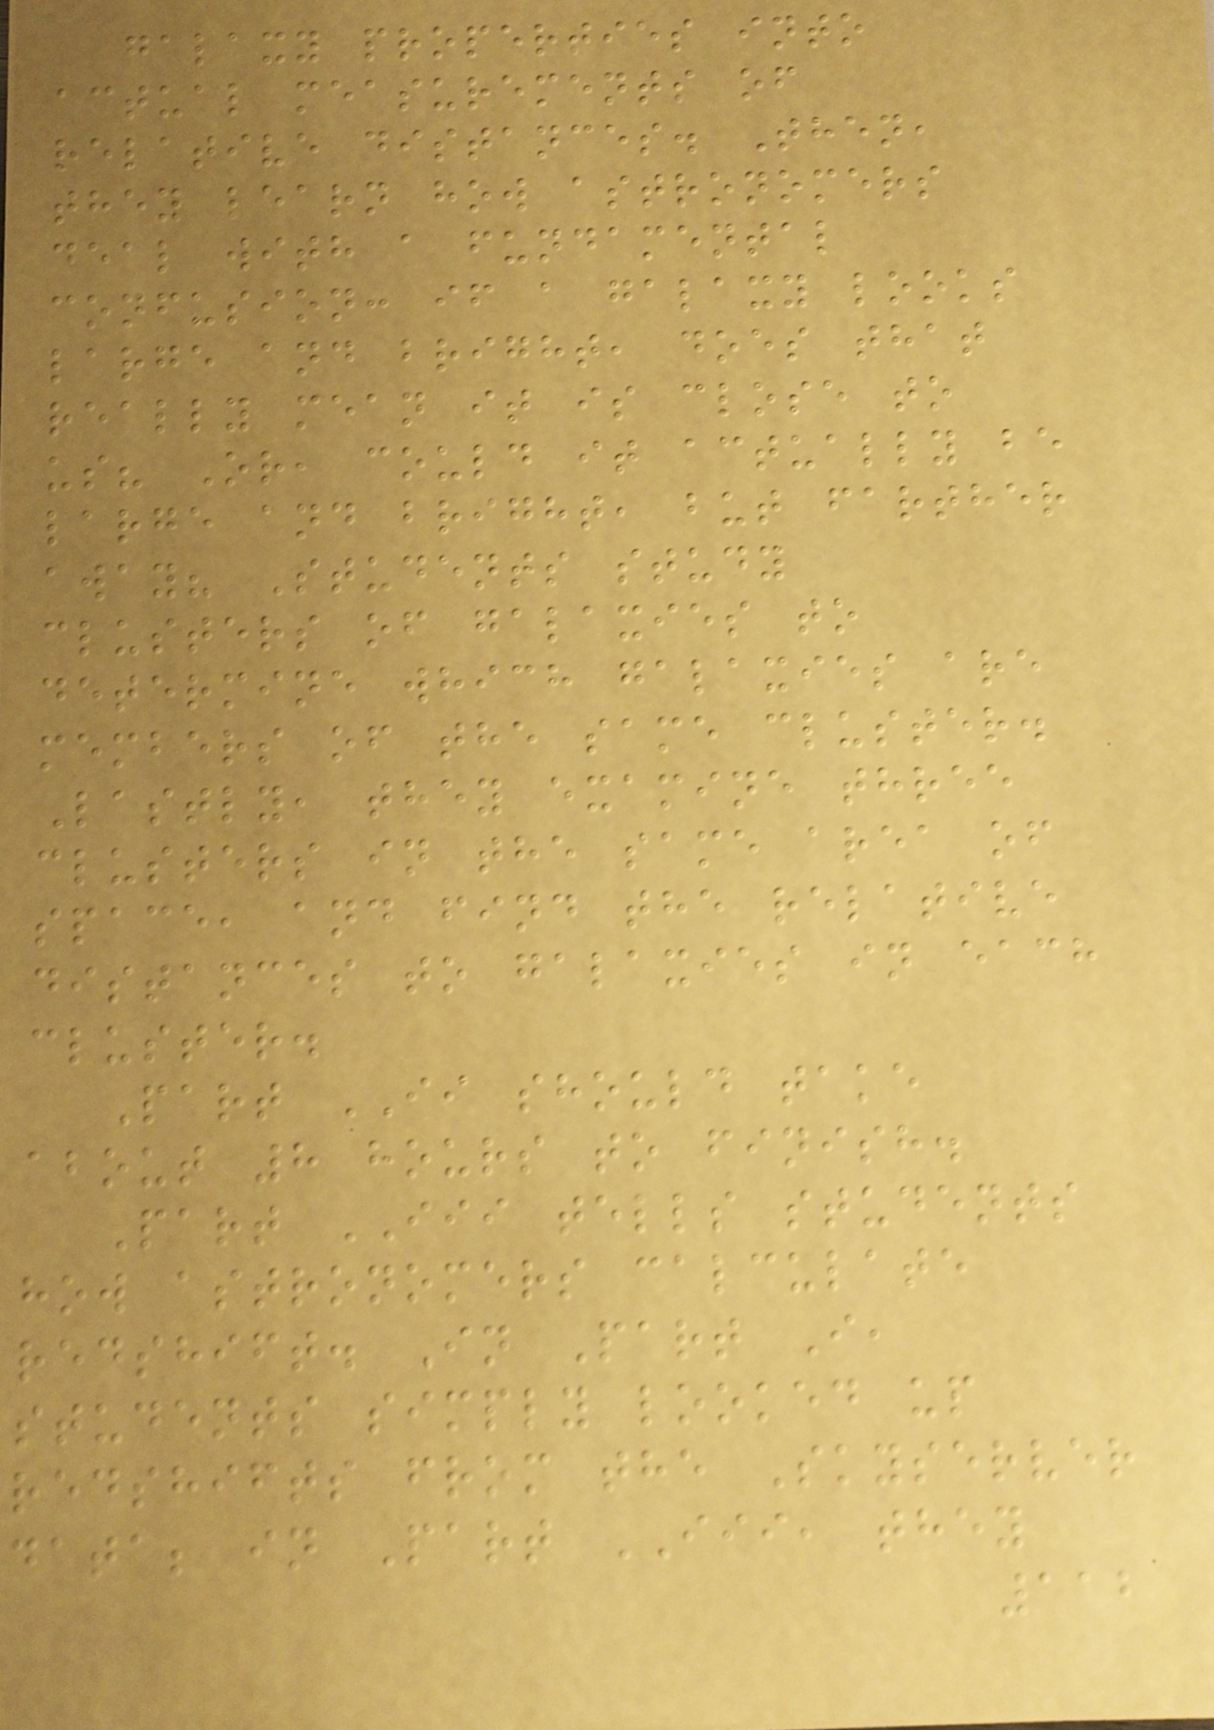galaxy properties into
actual measurements of
relative distances. Then,
they learn how astronomers
deal with a fundamental
confusion: if a galaxy looks
large and bright, does that
really mean it is close to
us? Or, could it actually be
large and bright, but farther
away? Students study
clusters of galaxies to
determine which galaxies are
members of the same cluster.
Lastly, they examine three
clusters in the same area of
space, and find the relative
distances to galaxies in each
cluster.
Part II should take
about 8 hours to finish.
Part III tells students
how astronomers calculate
redshift. In Part I,
students simply looked up
redshifts from the Skyserver
data; in Part III, they
112
